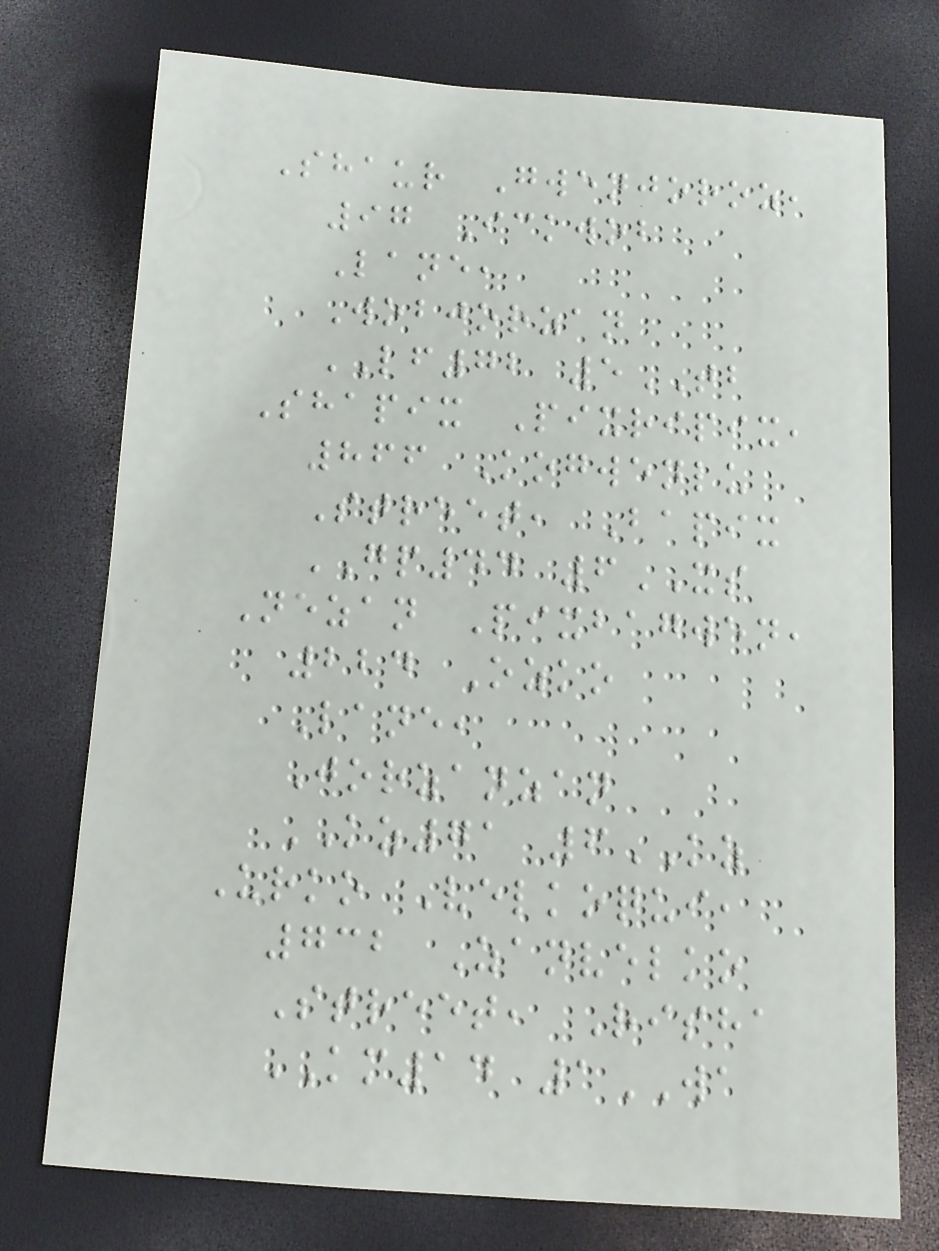Shaur Gwenjoroz,
97 Ickwob
Lane,
Wobjorzan
LF72 5TB
Shapix Pixripix,
866 Kogwenlu
Street, Bapix
GP44 6XS
Nezan Pixbagwen,
224 Ozko
Lane,
Jorzanzan
KZ71 6KZ
Urko Velkoqui,
732 Zanvelko
Street, Risha
KM14 1WA
